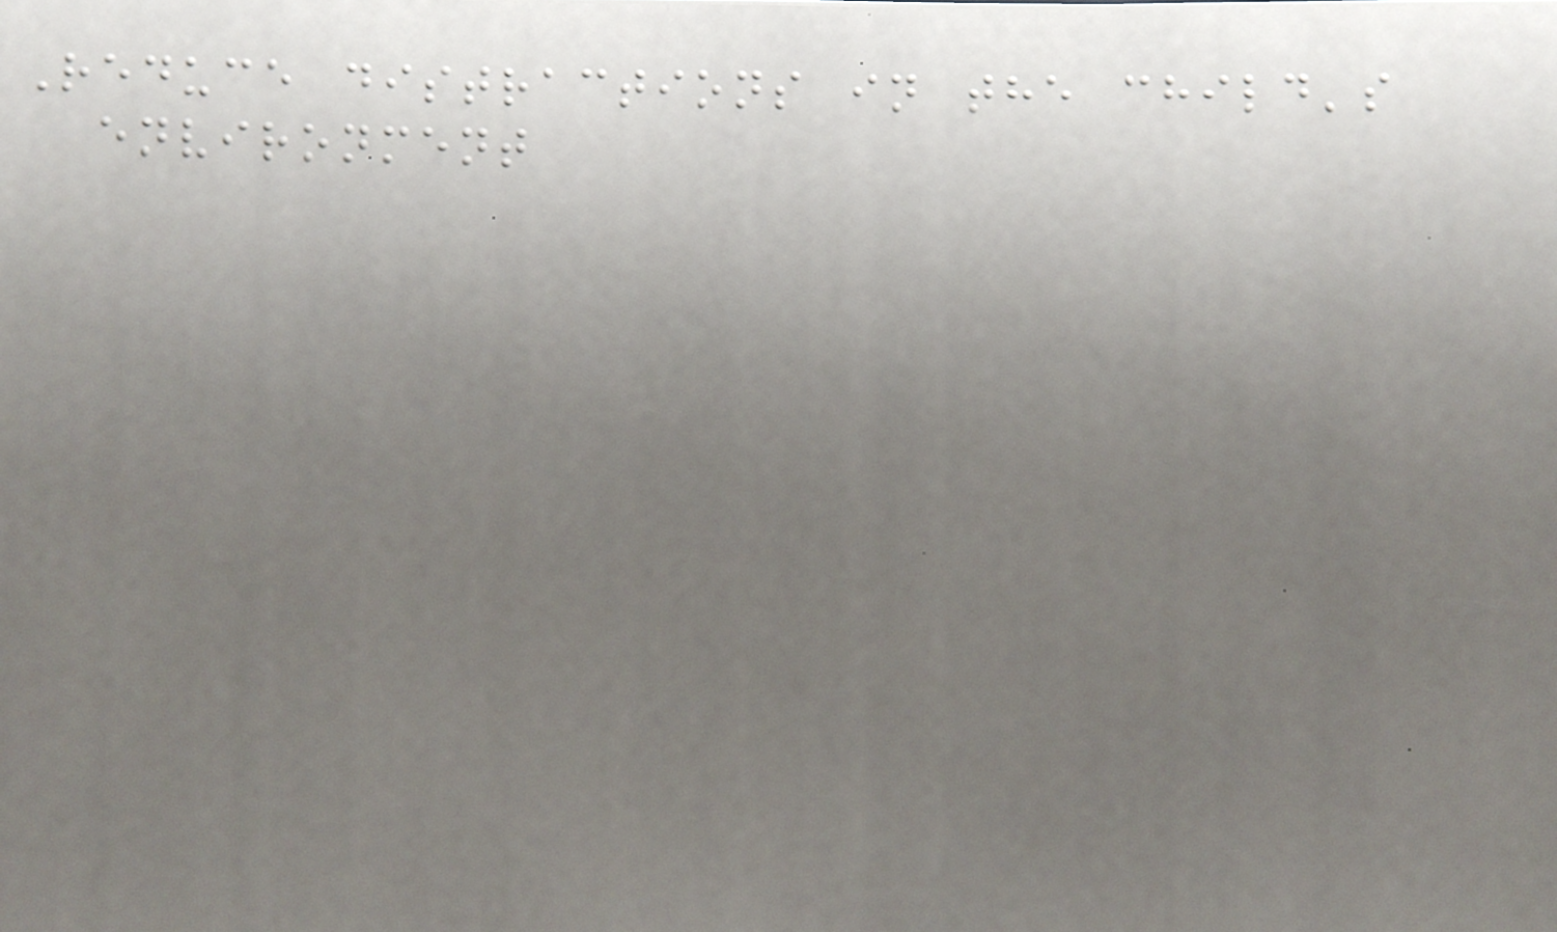Reduce distractions in the child's
environment
